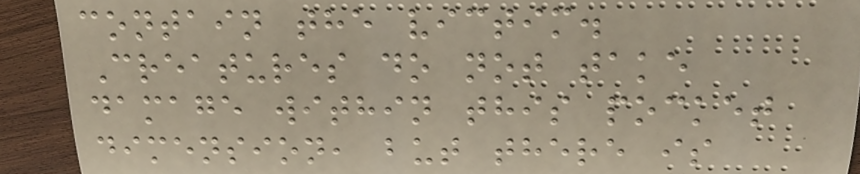contain the victim.
Creatures do not take
damage within this pocket
dimension, but there is
